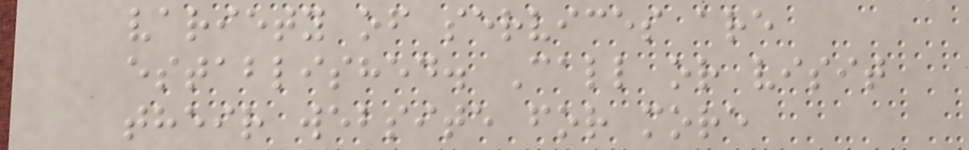variety of services are
established. Call or visit
their website for more
